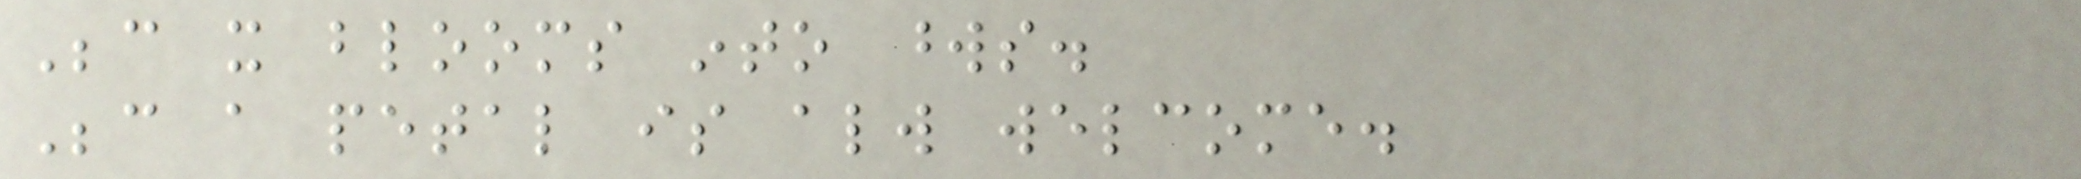Because it blooms into words.
Because a petal is always welcome.
